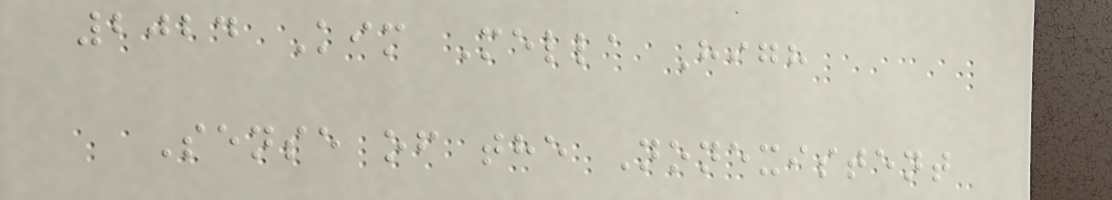2024 Kim Mella High
Sense of the Nonexistent
